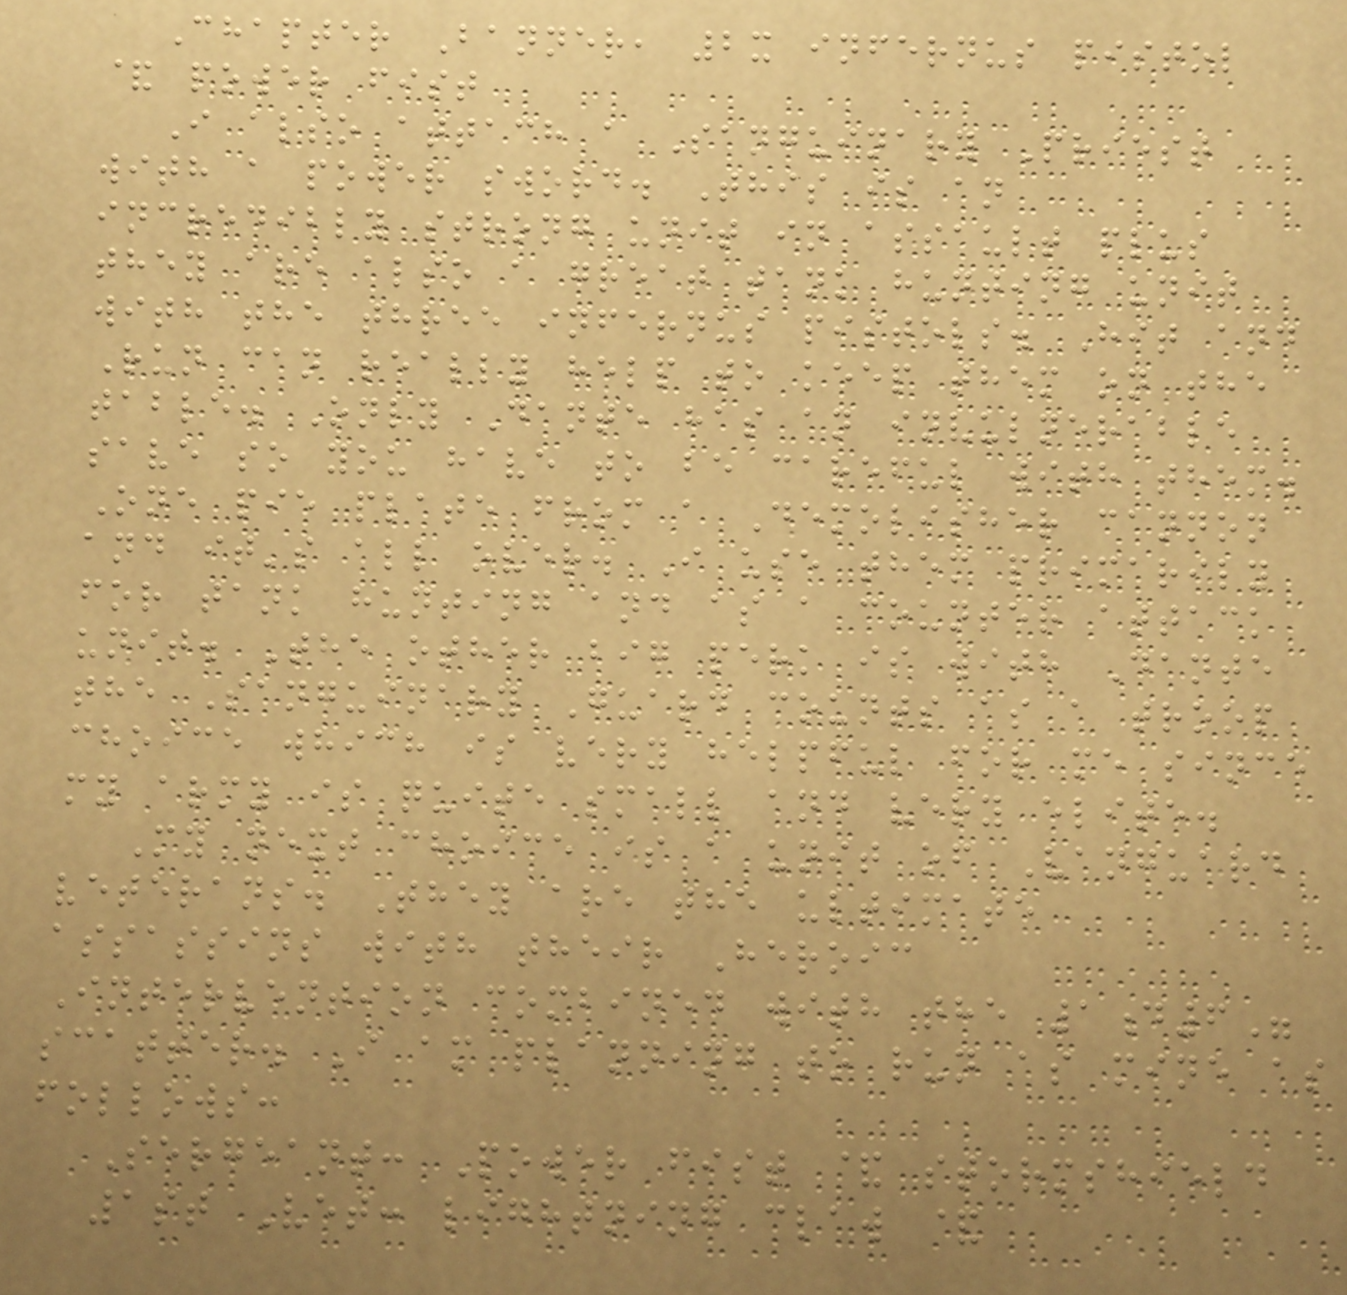Chapter Banner, 2x infernus pistol
& power fist
I also attach a Sanguinary Priest
with a power sword. This is an
incredibly strong unit in assault plus
they are also a great tank hunting unit
with the three infernus pistols. Hit and
Run can really help to keep them on the
table. Only Dante has an invulnerable
save so you have to be careful with them.
One pie plate from a Demolisher cannon
and it's all over. I use them primarily
for tank hunting and as a counter attack
unit. The other big perk is with Dante
the Sanguinary Guard counts as a troop
choice which is very helpful for me since
my army is quite small and very elite.
My next choice is a unit of Vanguard
veterans. They are the ultimate
assassins with their Heroic
Intervention combined with the 1d6"
scatter. I am planning to run as mine as
follows:
Sergeant: Power fist & stormshield
1st Vet: lightning claw &
